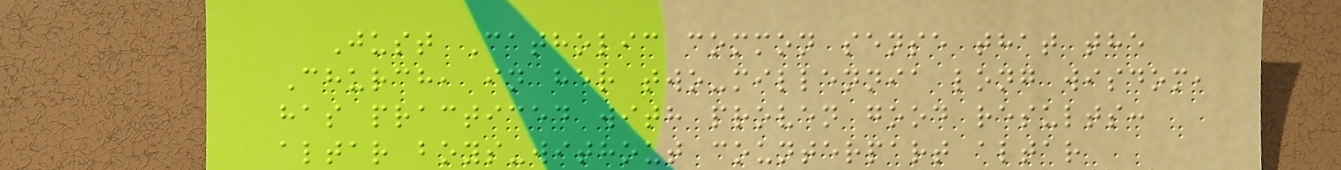Just Catholic common sense that the
Church, in her two-millennia long wisdom,
has practiced with proven good results:
altar boys-without counterpart altar
